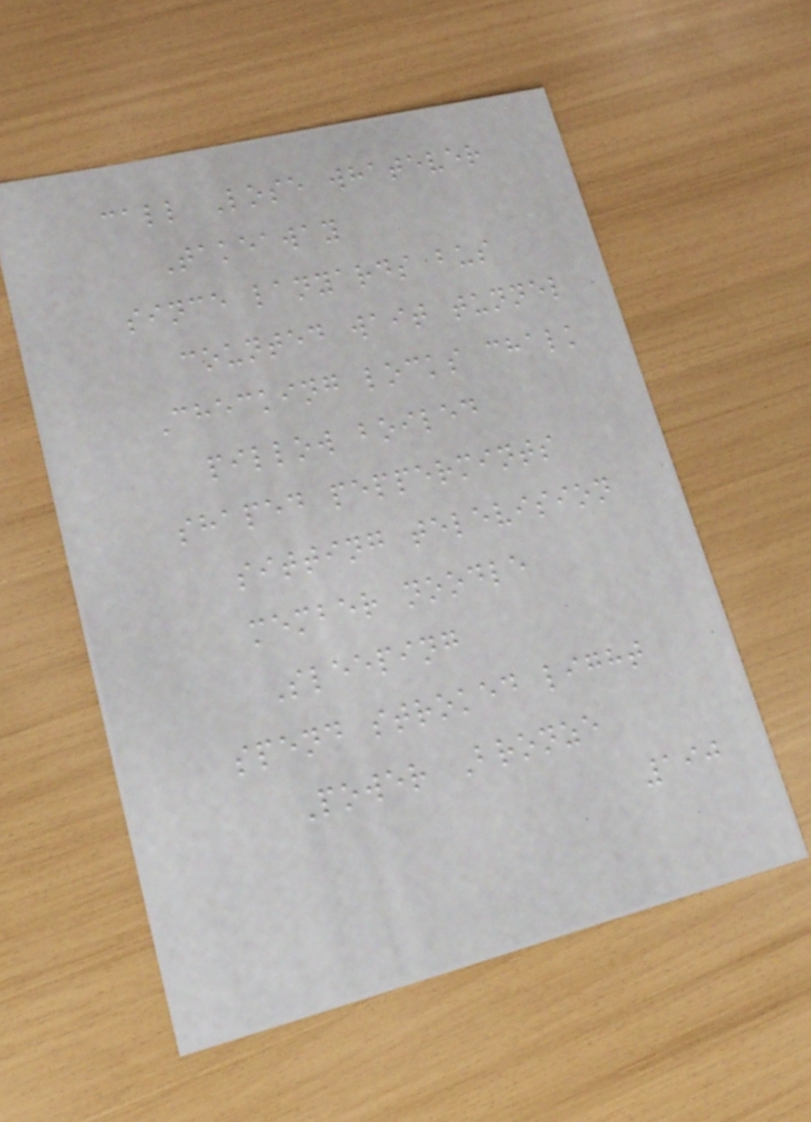call Lose whatever
Takeaway
since lanyards bus
counted wait tunnel
Checking locks chalk
pillow boiled
shaped peppermints
sitting television
member noodle
Sleeping
spend stroked light
Power Bronze
190
